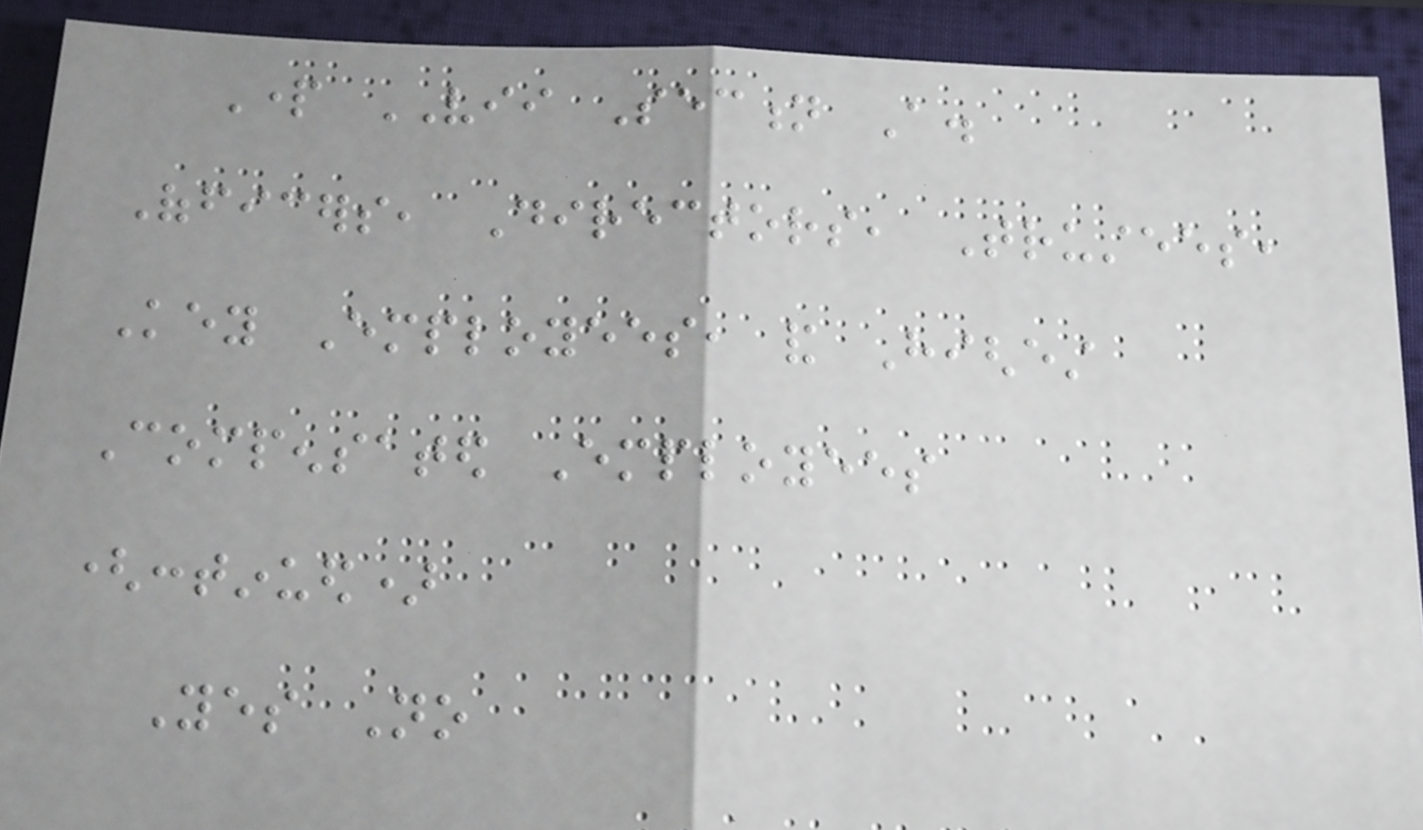Part VII Section A.
Officers, Directors, Trustees,
Key Employees, and Highest
Compensated Employees
(continued)
Yes No
